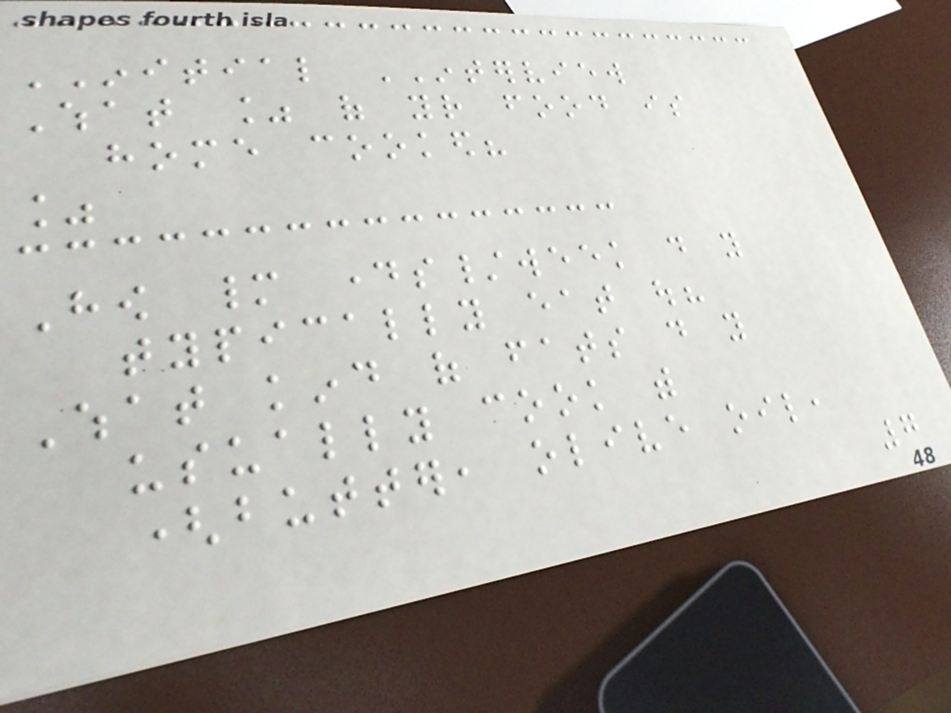INITIAL INTERVIEW
What % of your food is
home cooked?
%
How many days/week do you
typically eat out?
What kind of fats do you
usually cook with
(butter, olive oil,
7
